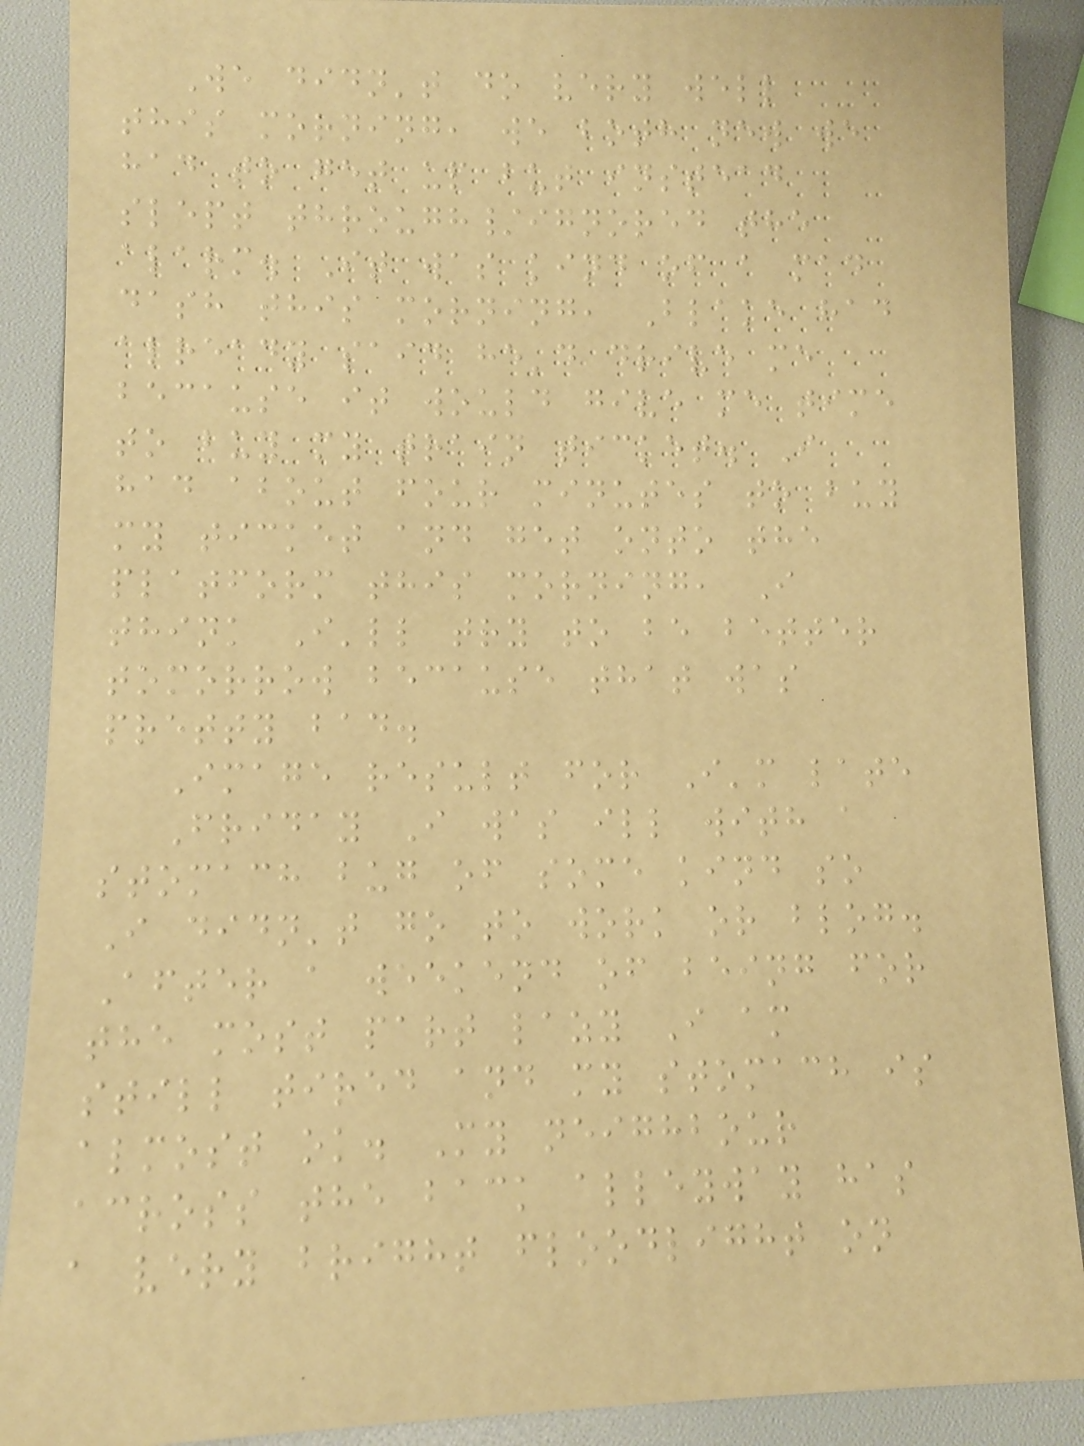We didn't do very well
this morning, we both new we
had to get up but instead
slept through/ignored the
alarm. It was kind of a mad
dash this morning, Blake had
already said he'd drive me
because it would give me time
to buy my train ticket. I
had about four minutes to buy
my ticket and get onto the
platform this morning, I
think I'll try to be better
tomorrow because that was
pretty bad.
Image result for I'm late
Friday I was ill with a
stomach bug of some kind so
I didn't go to work or blog.
After a weekend of being for
the most part lazy I am
still tired and my stomach is
almost ok. My neighbour
across the back alleyway has
a very bright floodlight on
